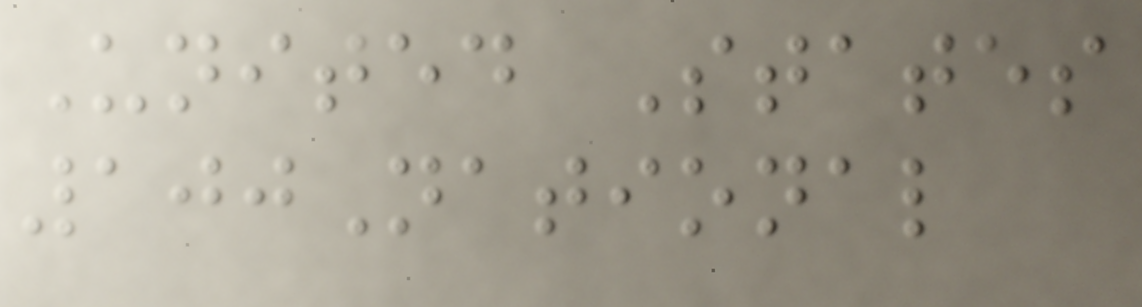United States
100National
